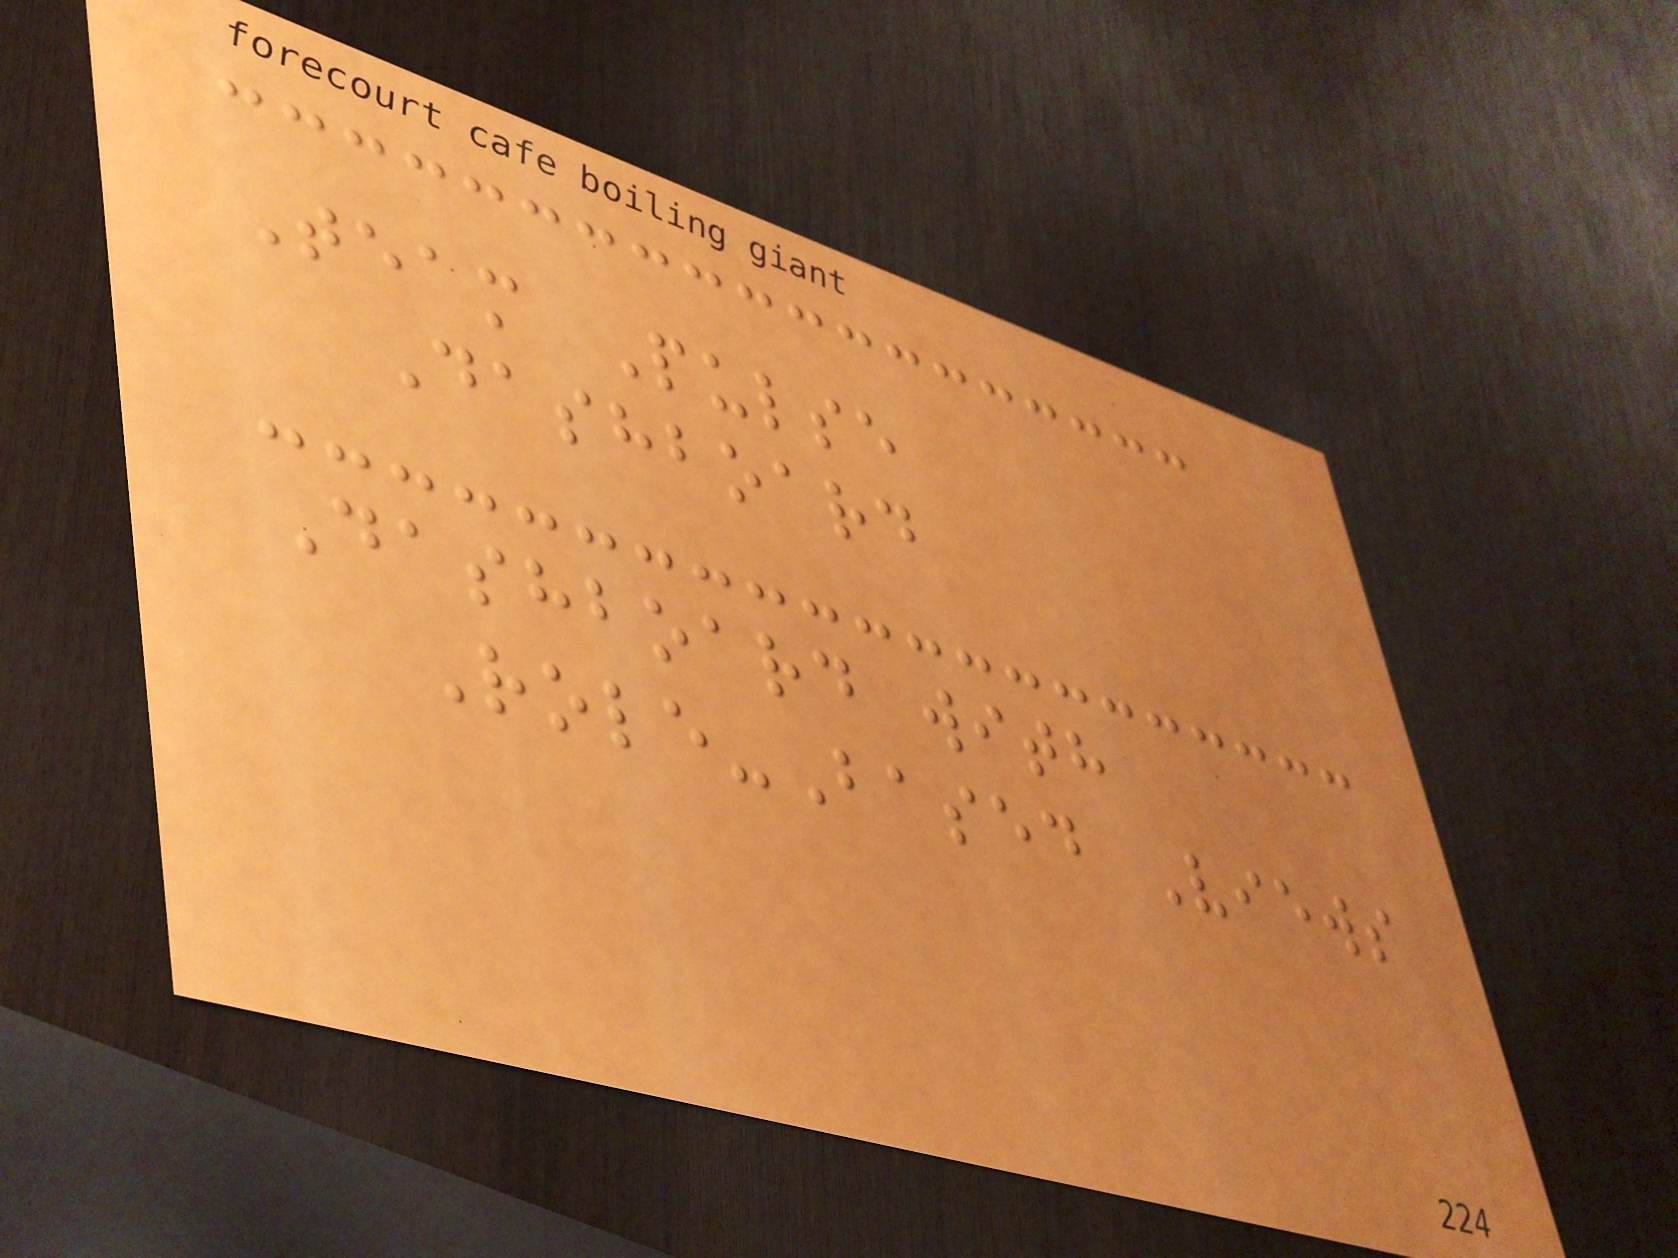Team Pulse
Dashboard
Dashboard with
Role-Based Views
